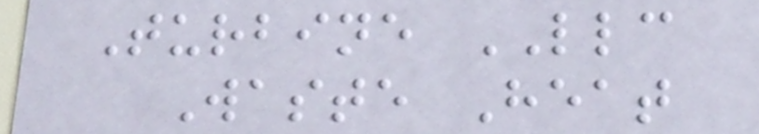Turbine LLC
Waste Heat
